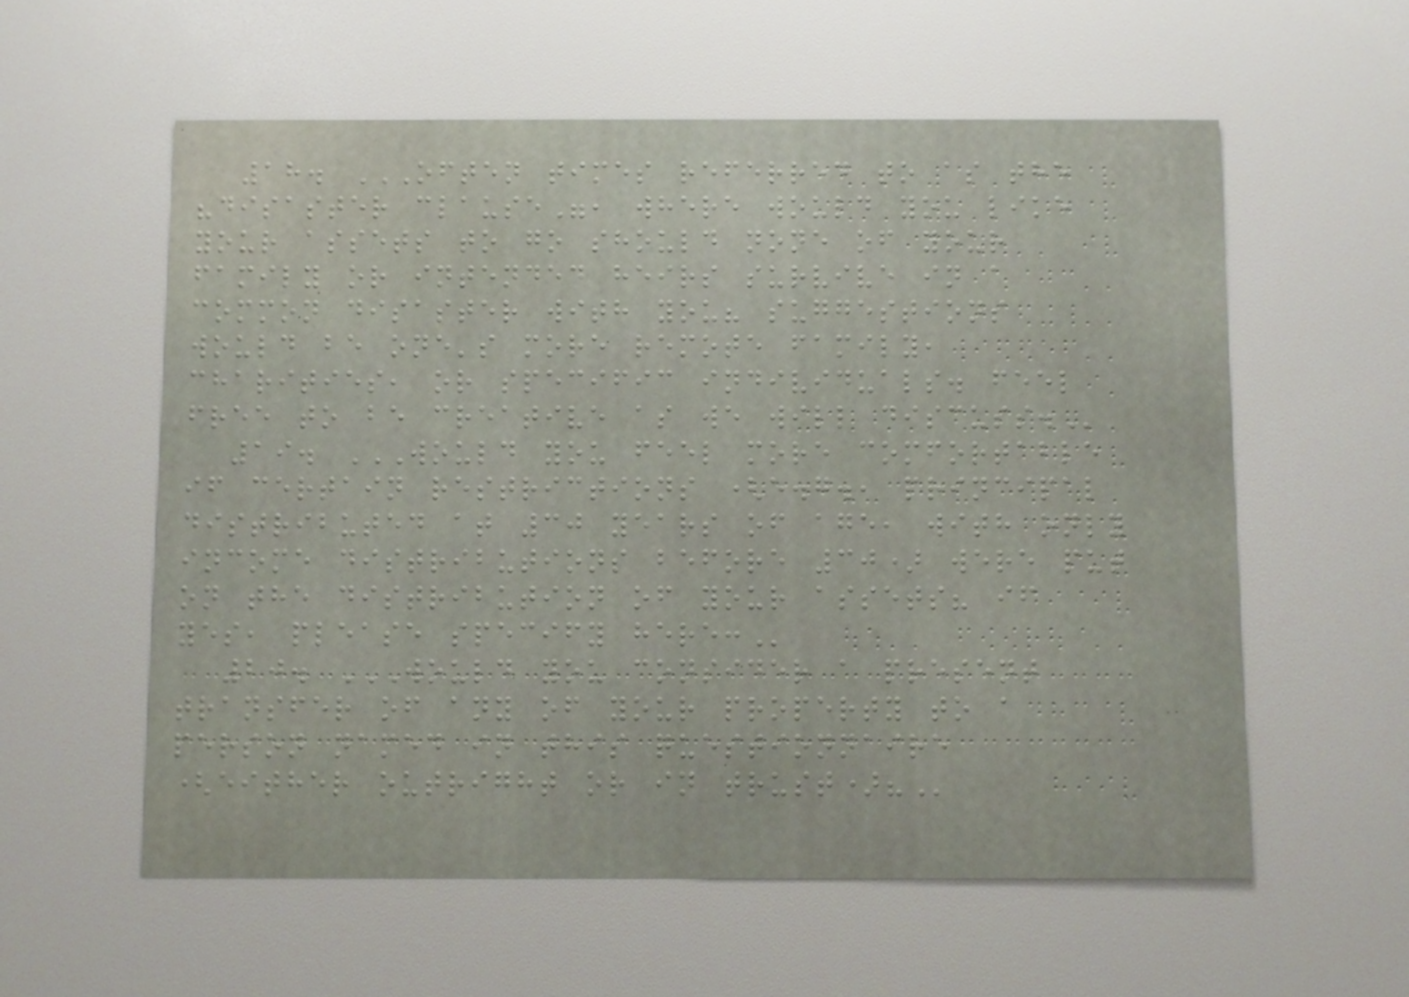18. OFTEN TIMES REFERRED TO AS THE
"DISASTER CLAUSE", WHERE WOULD YOU LIKE
YOUR ASSETS TO GO SHOULD NONE OF YOUR
FAMILY OR INTENDED HEIRS SURVIVE IN A
COMMON DISASTER WITH YOU? SUGGESTIONS
WOULD BE ONE'S MORE REMOTE FAMILY,
CHARITIES, OR SPECIFIC INDIVIDUALS. FEEL
FREE TO BE CREATIVE AS WE WILL DISCUSS.
19. WOULD YOU FEEL MORE COMFORTABLE
IF CERTAIN RESTRICTIONS (E.G., PRINCIPAL
DISTRIBUTED AT 30 YEARS OF AGE, WITH ONLY
INCOME DISTRIBUTIONS BEFORE 30) WERE PUT
ON THE DISTRIBUTION OF YOUR ASSETS? IF
YES, PLEASE SPECIFY HERE:
20. WOULD YOU CONSIDER A PRESENT
TRANSFER OF ANY OF YOUR PROPERTY TO A
PERSON NAMED IN THIS QUESTIONNAIRE
(EITHER OUTRIGHT OR IN TRUST)?
